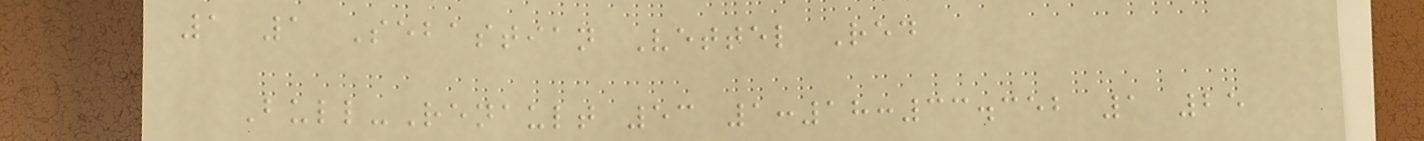1 1 Sebastian Vettel Red
Bull-Renault 53 1:18:33.352 1 25
